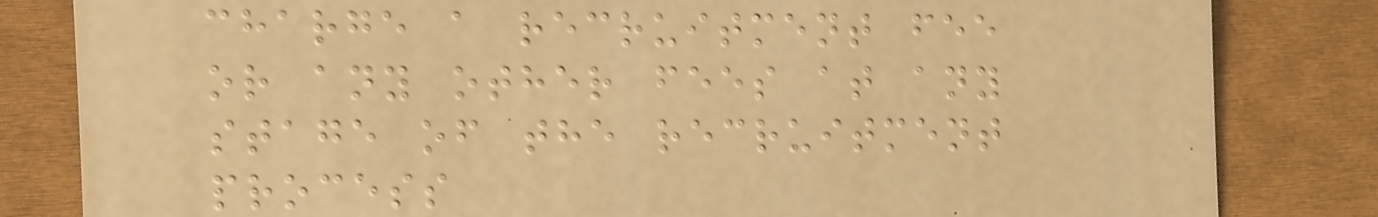charge a recruitment fee
or any other fees at any
stage of the recruitment
process
